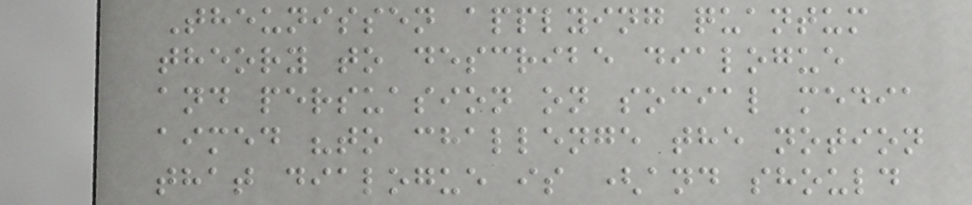Theunissen applying quantum
theory to describe dialogue
and persuasion on social media
aimed "to challenge the notion
that dialogue is (and should
